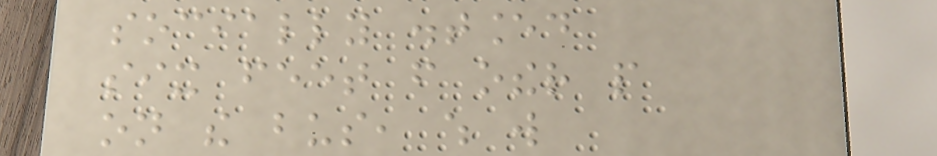socially distanced
six feet from other people
on the bus, which will
